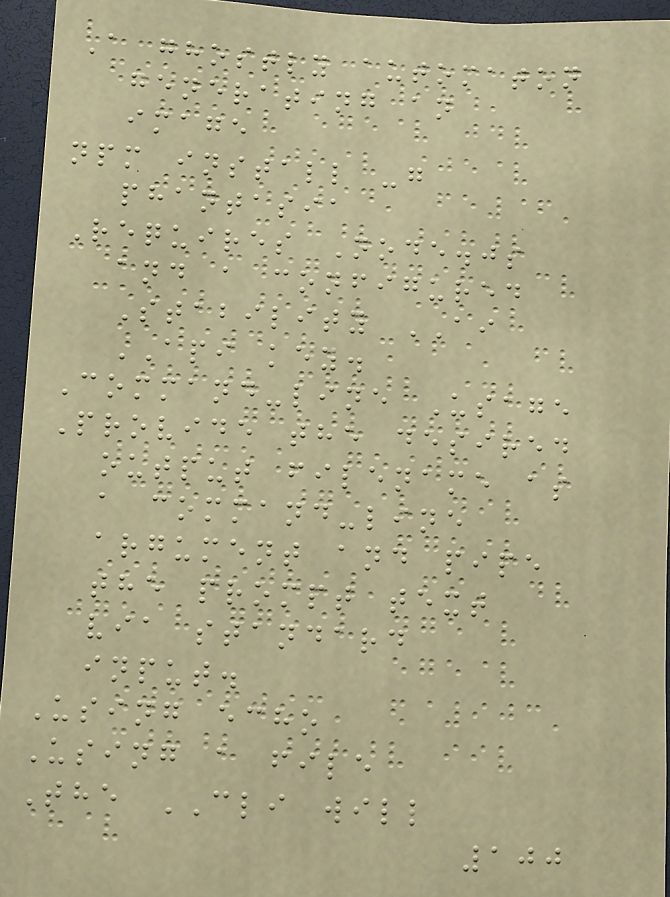A ghostly automaton
generating an
image
npm install -g
phantasia
Requires Node.js
and a configured
Stability AI
API key.
Command-line Usage
Provide the desired
output filename as
a command-line
argument and pipe
the prompt text
via standard
input.
Using echo
Using a file
The CLI will
100
